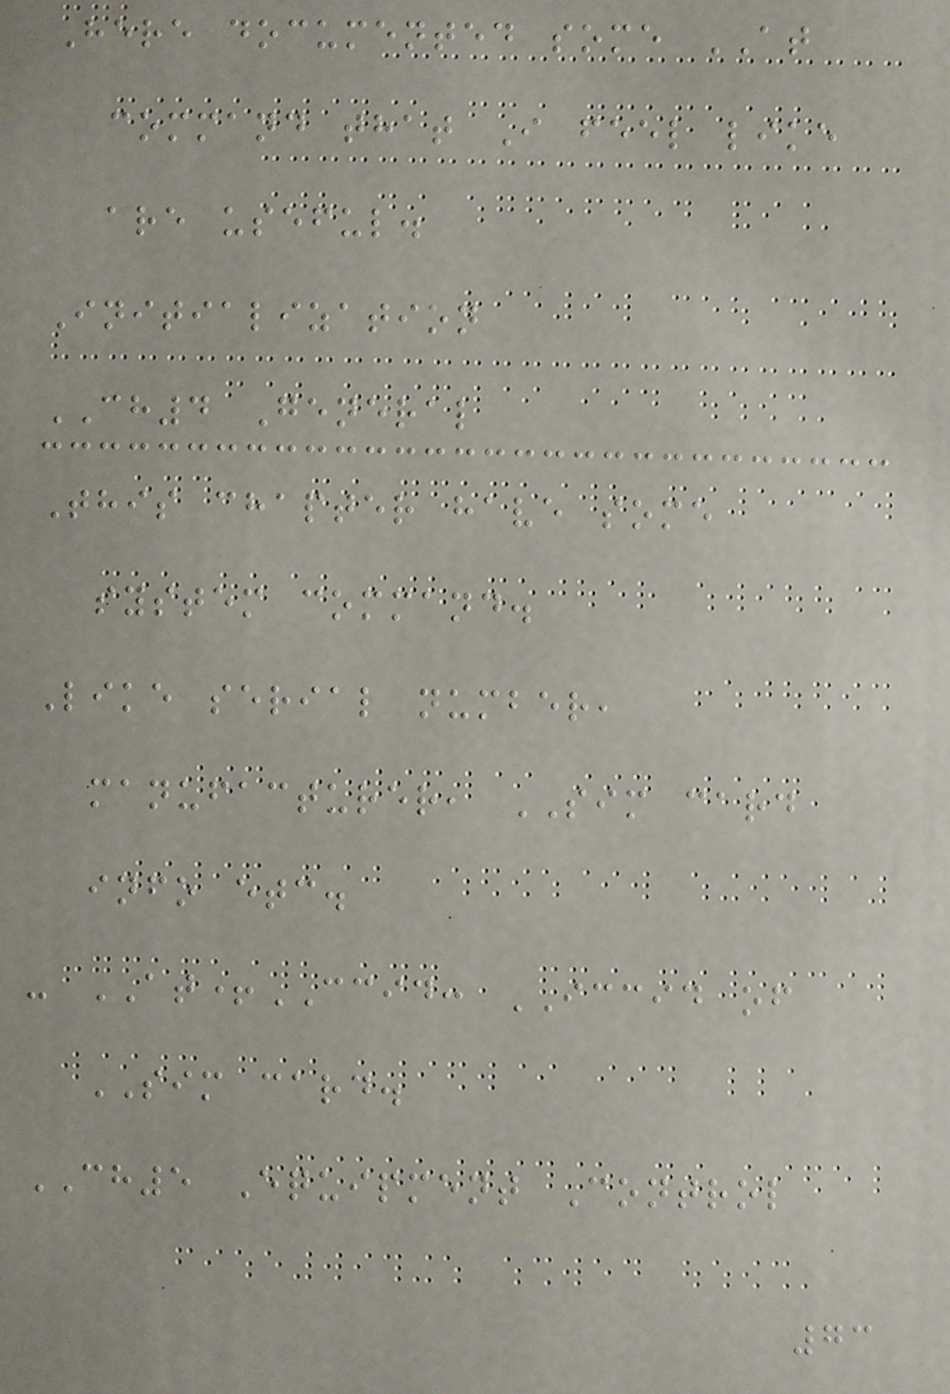Here documented some AT
command that I feel like
are useful.
Initialization
CH4 General
This chapter have some
system command.
Like serial number,
manufacturer, SIM card
info etc.
- AT+CCID: ICCID of
SIM card.
CH5 Equipment Control
73
